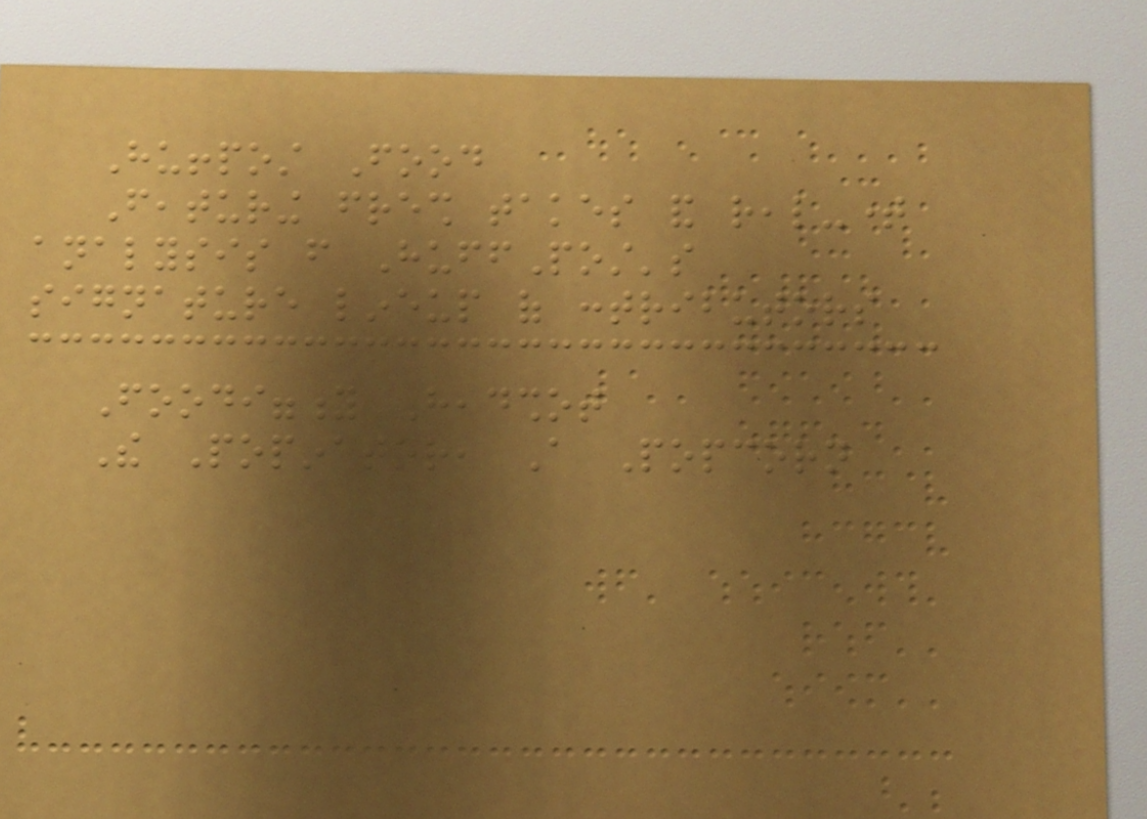Huffpost Food
Featuring fresh takes and real-time
analysis from HuffPost's
signature lineup of contributors
Foodiggity Headshot
The Popinator, A Popcorn
